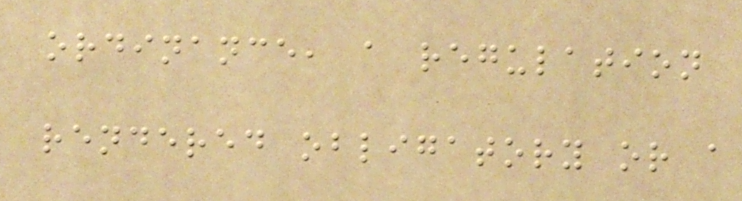ordinance, a regulation
rendered obligatory or a
